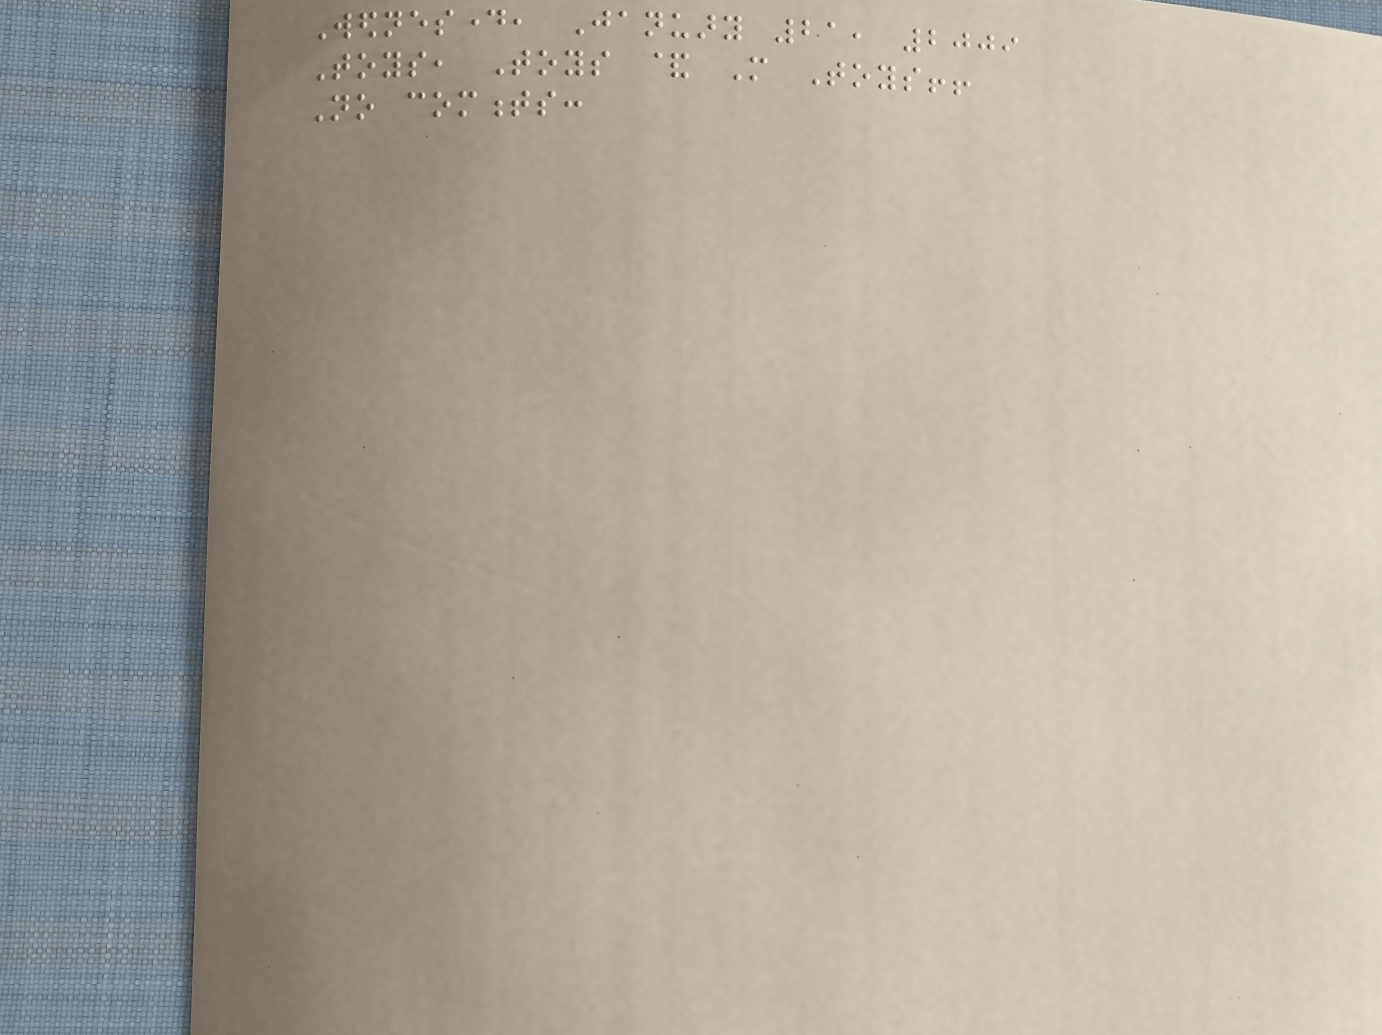Wednesday, January 21, 2009
Toys, Toys & More Toys!!
No comments:
